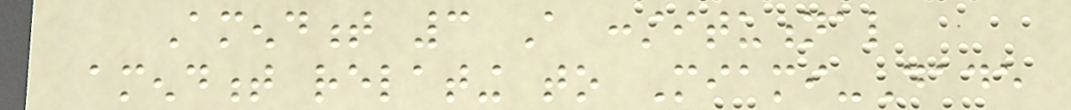Amendment 3 A constitutional
amendment relating to Miami-Dade
